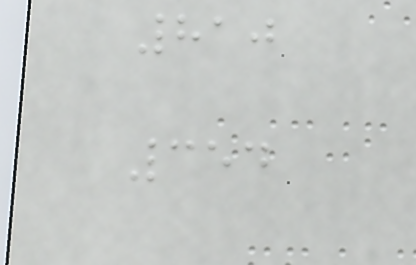810
354
